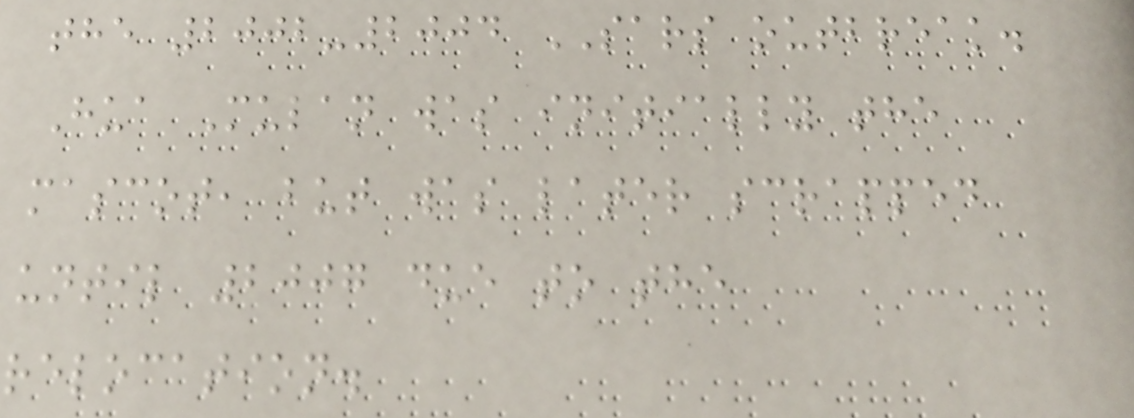the 2002-2004 SARS outbreak.
Hua Mulan was initially the
mascot, but was later scrapped
until 2007 due to the
relocation.
